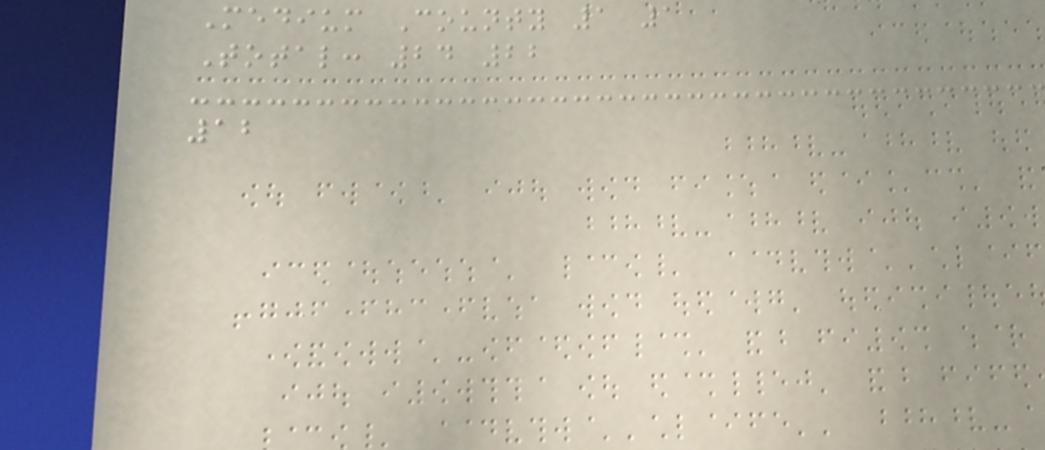Medium County 1 1
Total: 24 22
12
